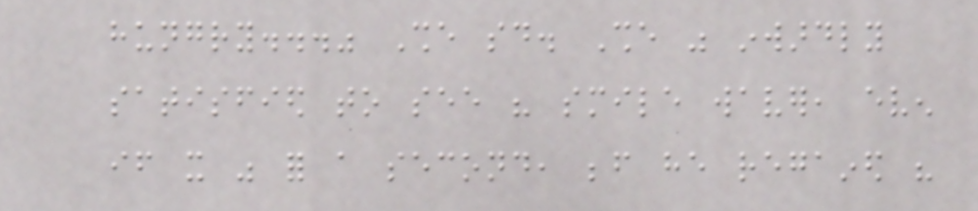hungry..." She said. She was inwardly
satisfied to see his smile waver, even
if it was for a second, before he regained his
